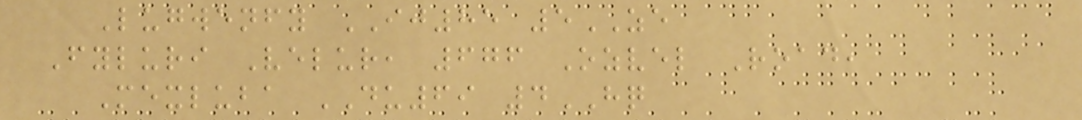Lugwenfy IJ85 5ZE
Fyluri Velur, 676 Ozvel Road,
Mexluba DU69 4HQ
